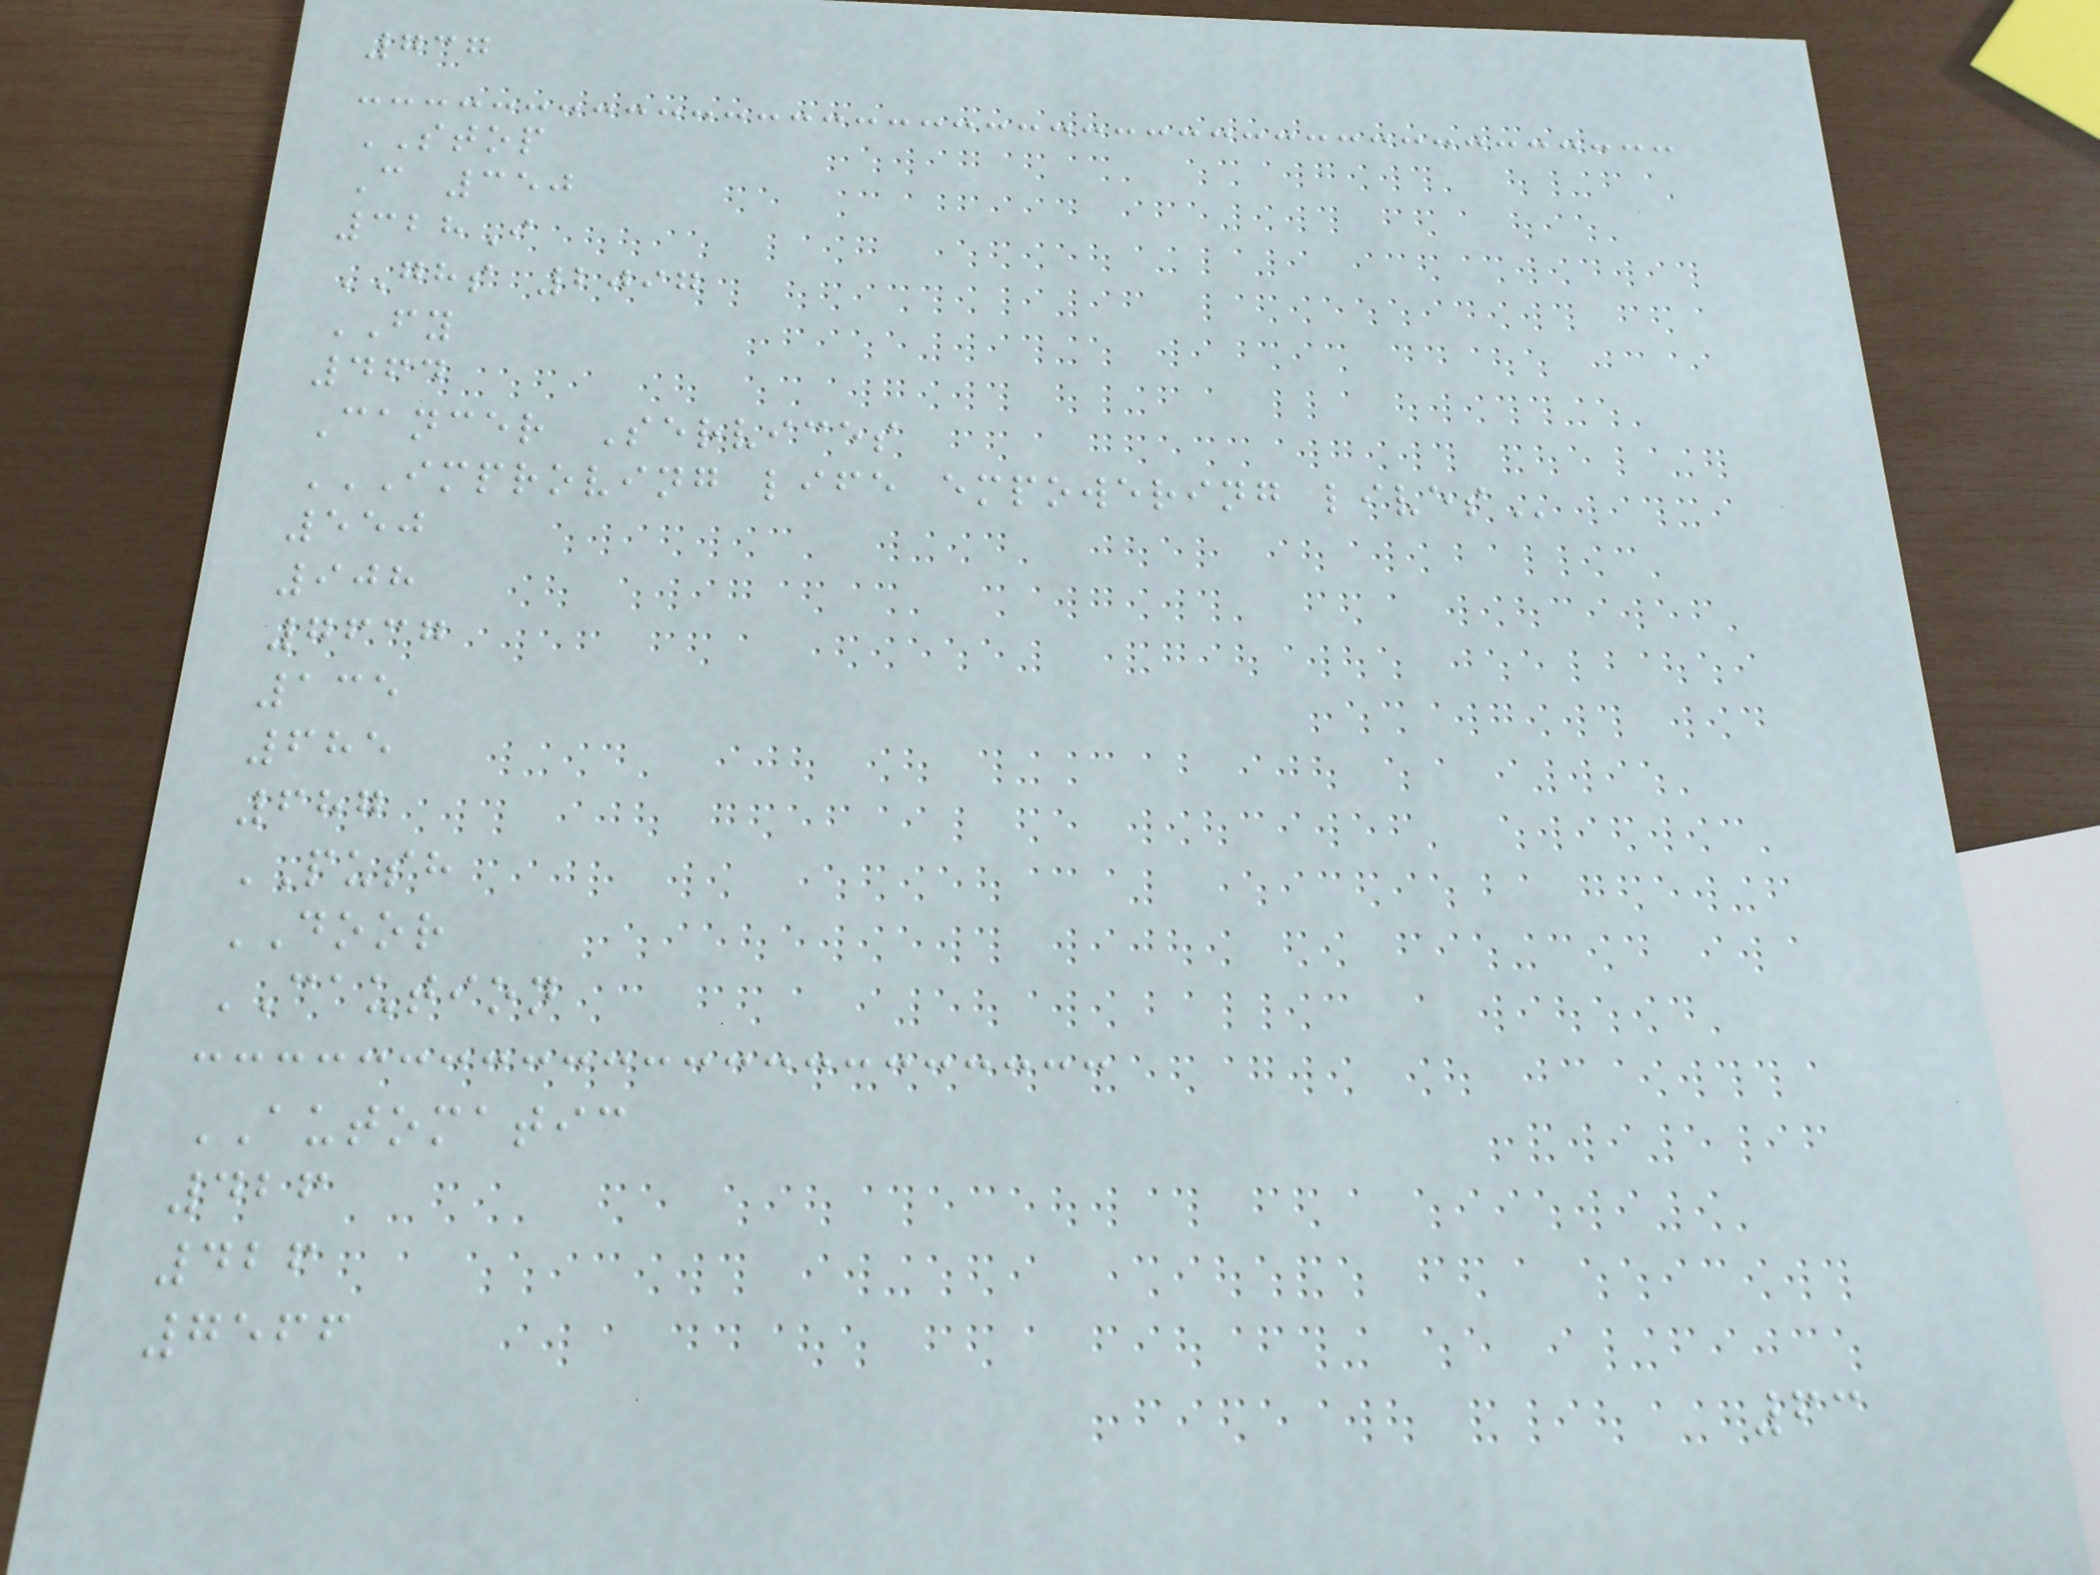737
STOP
C 350
328I
GHS 2097
FY
464
Cancer Services
IMPROVING LIFE EMPOWERING LIVES
550
908
7637
135
685
687
PUSH
DOOR
CAUTION
AUTOMATIC
426
426
7566
63
